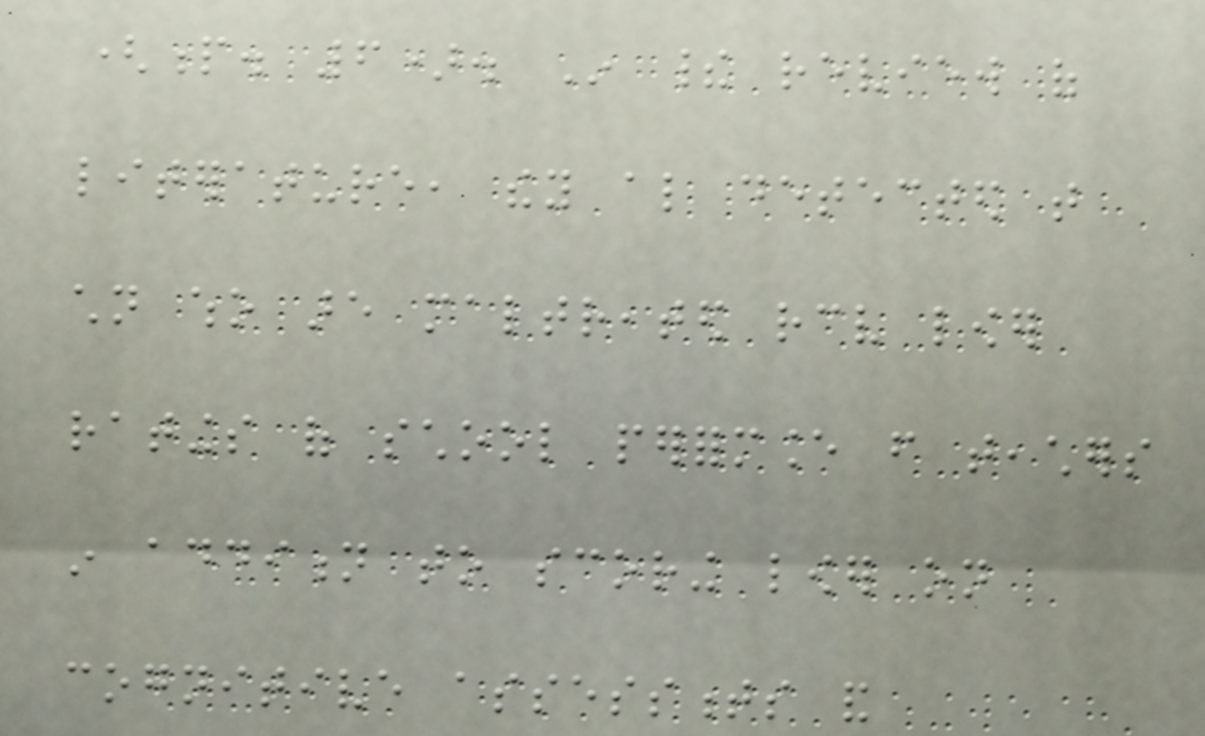(p. 6). In their review of
literature, they also detected that
children who are maltreated receive lower
ratings of school performance from teachers
in addition to scoring lower on
cognitive assessments and
